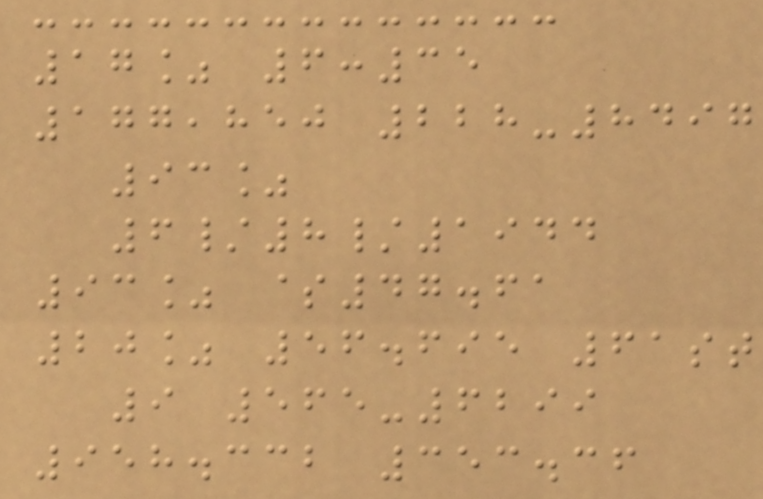17% 6:35
177,850 228-8497
93%
6/8/1944
93% $47.61
20% 56.695 61st
9 565-6299
958.332 353.36
